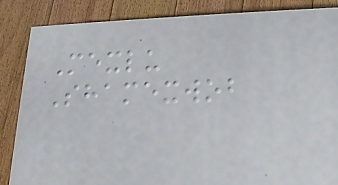Mexlu
Shamexwob
